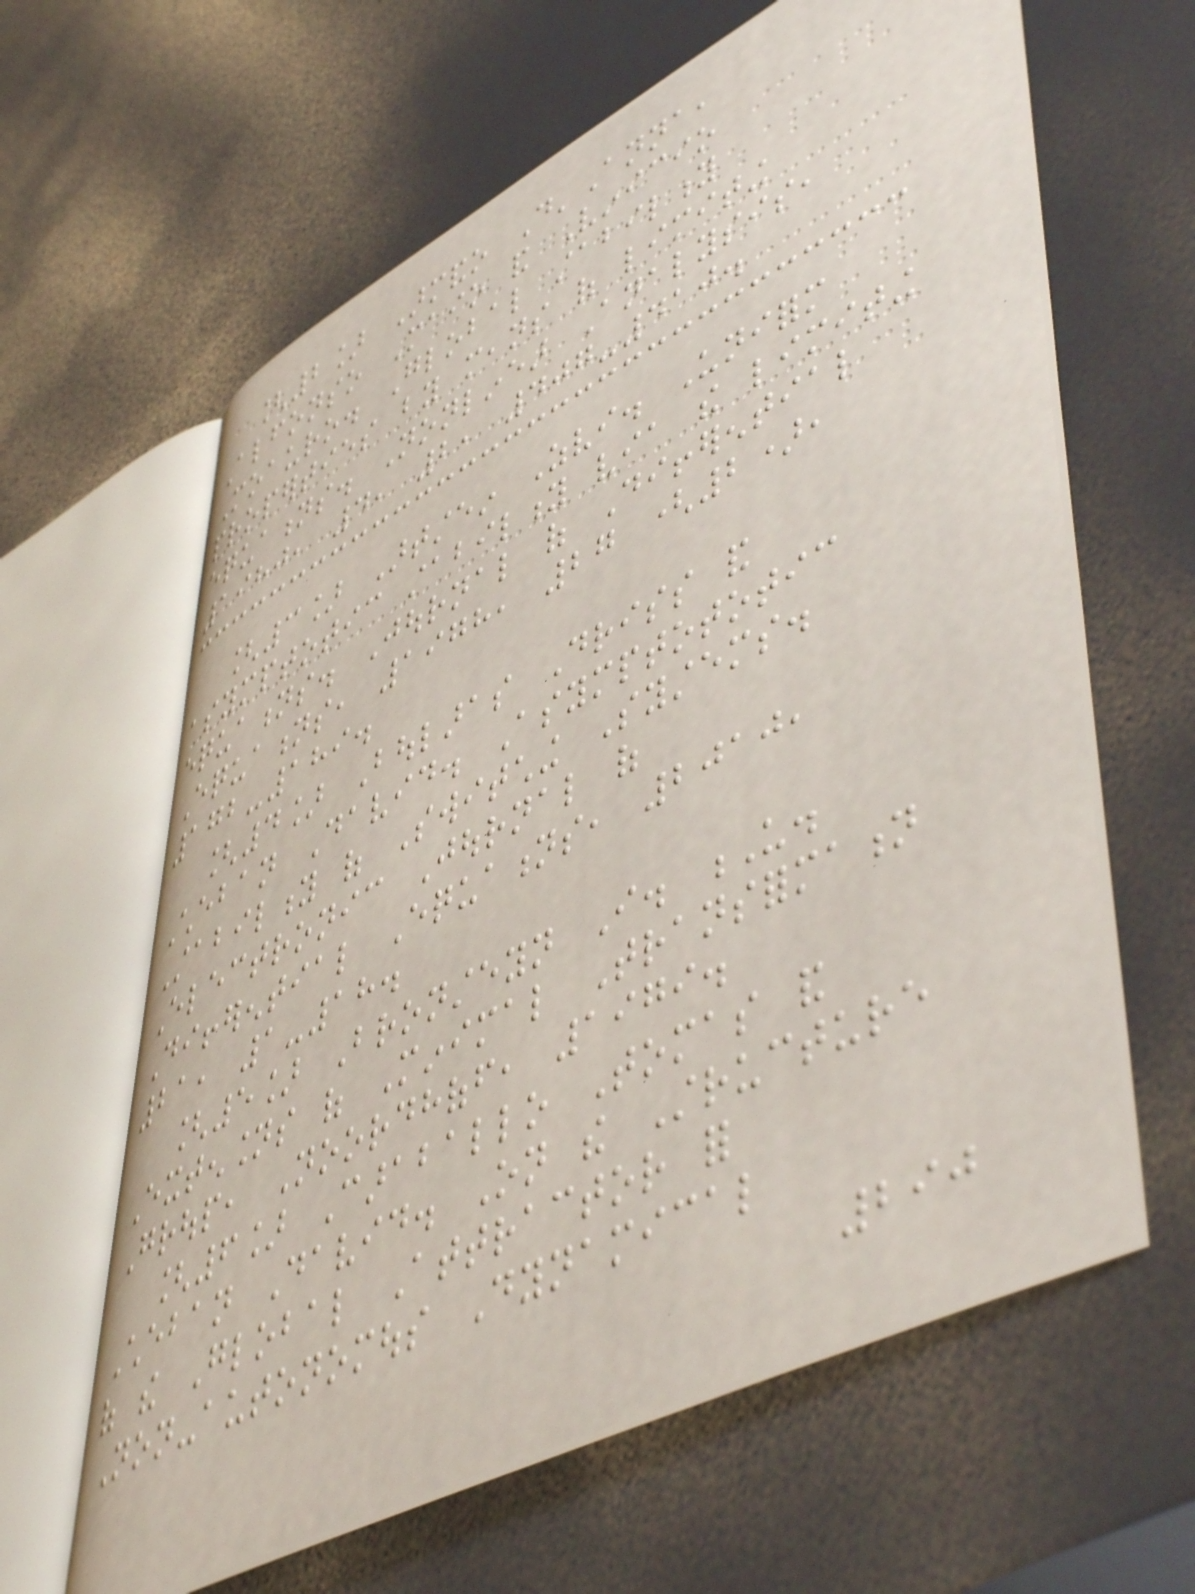[2] Armando D'Anna,
Alfonso Maio and Vinicio
Moauro. Global stability
properties by means of limiting
equations. Nonlinear Analysis,
1980, 4, 2, 407-410.
[3] Artstein Zvi. Uniform
asymptotic stability via the limiting
equations. Journal of Differential
Equations, 1978, 27 (2),
172-189.
[4] Boularas Driss and
Cheban David. Asymptototic
Stability of Switching Systems.
Electronic Journal of
Differential Equations, 2010,
21, 1-18.
[5] Bronsteyn I. U.
Extensions of Minimal Transformation
Group, Noordhoff, 1979.
[6] Caraballo Tomas and
Cheban David. On the Structure
of the Global Attractor for
Non-autonomous Dynamical
290
